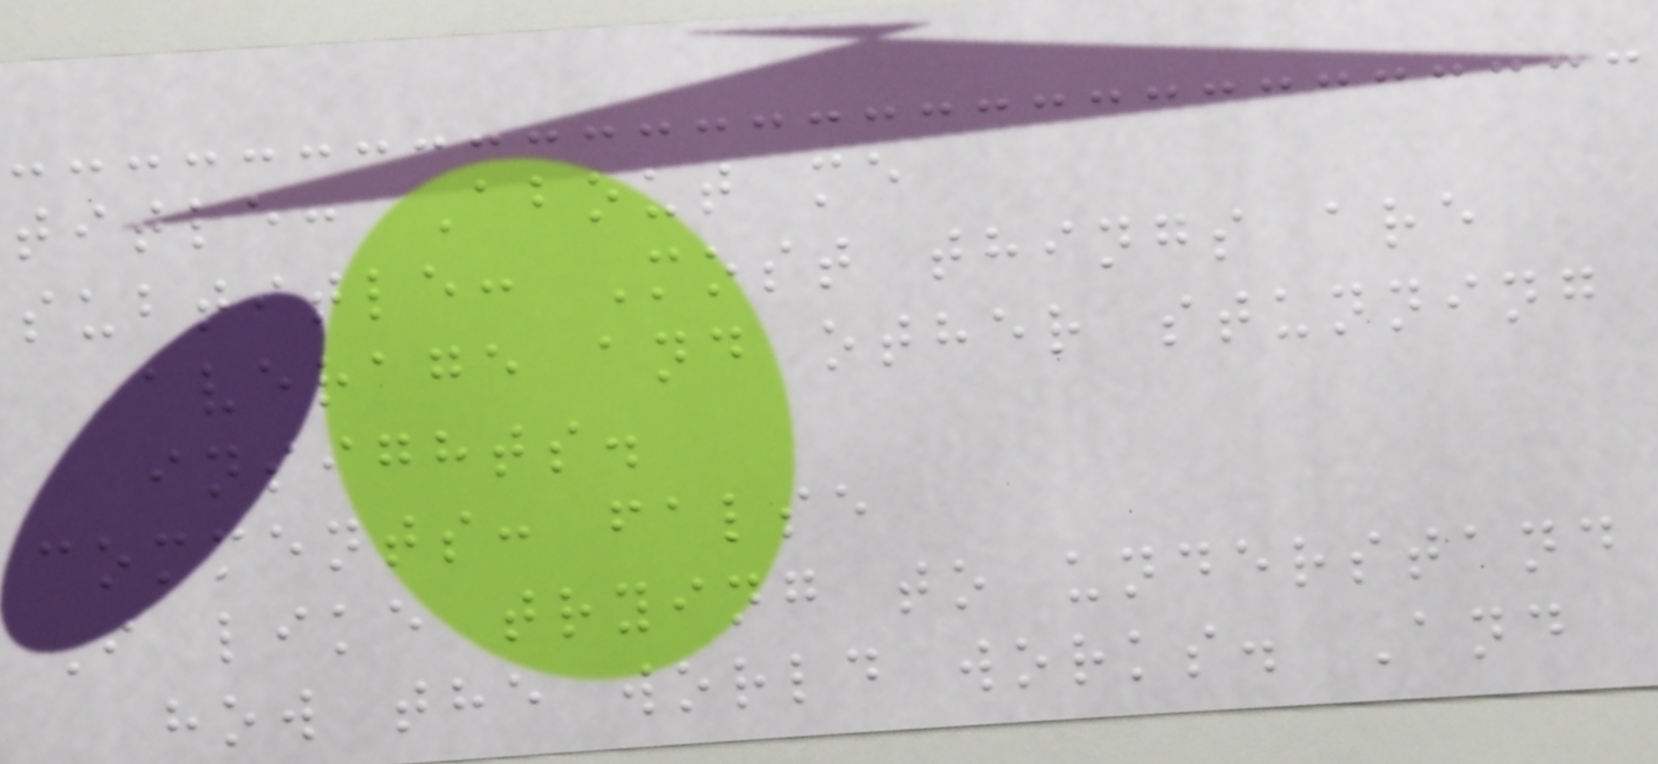title: About me
subtitle: Most things are
average and other stunning
insights.
comments: false
I like trying to understand
how the world works. And
